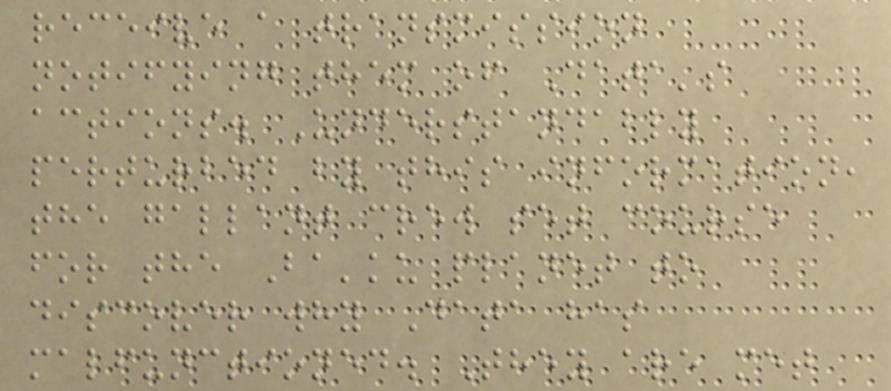receive a transmission
notifying them of Data's
actions. Understandably
perturbed by this information,
the gallant crew set course
for the Ba'ku planet to
discover why Data has
malfunctioned. They are met
